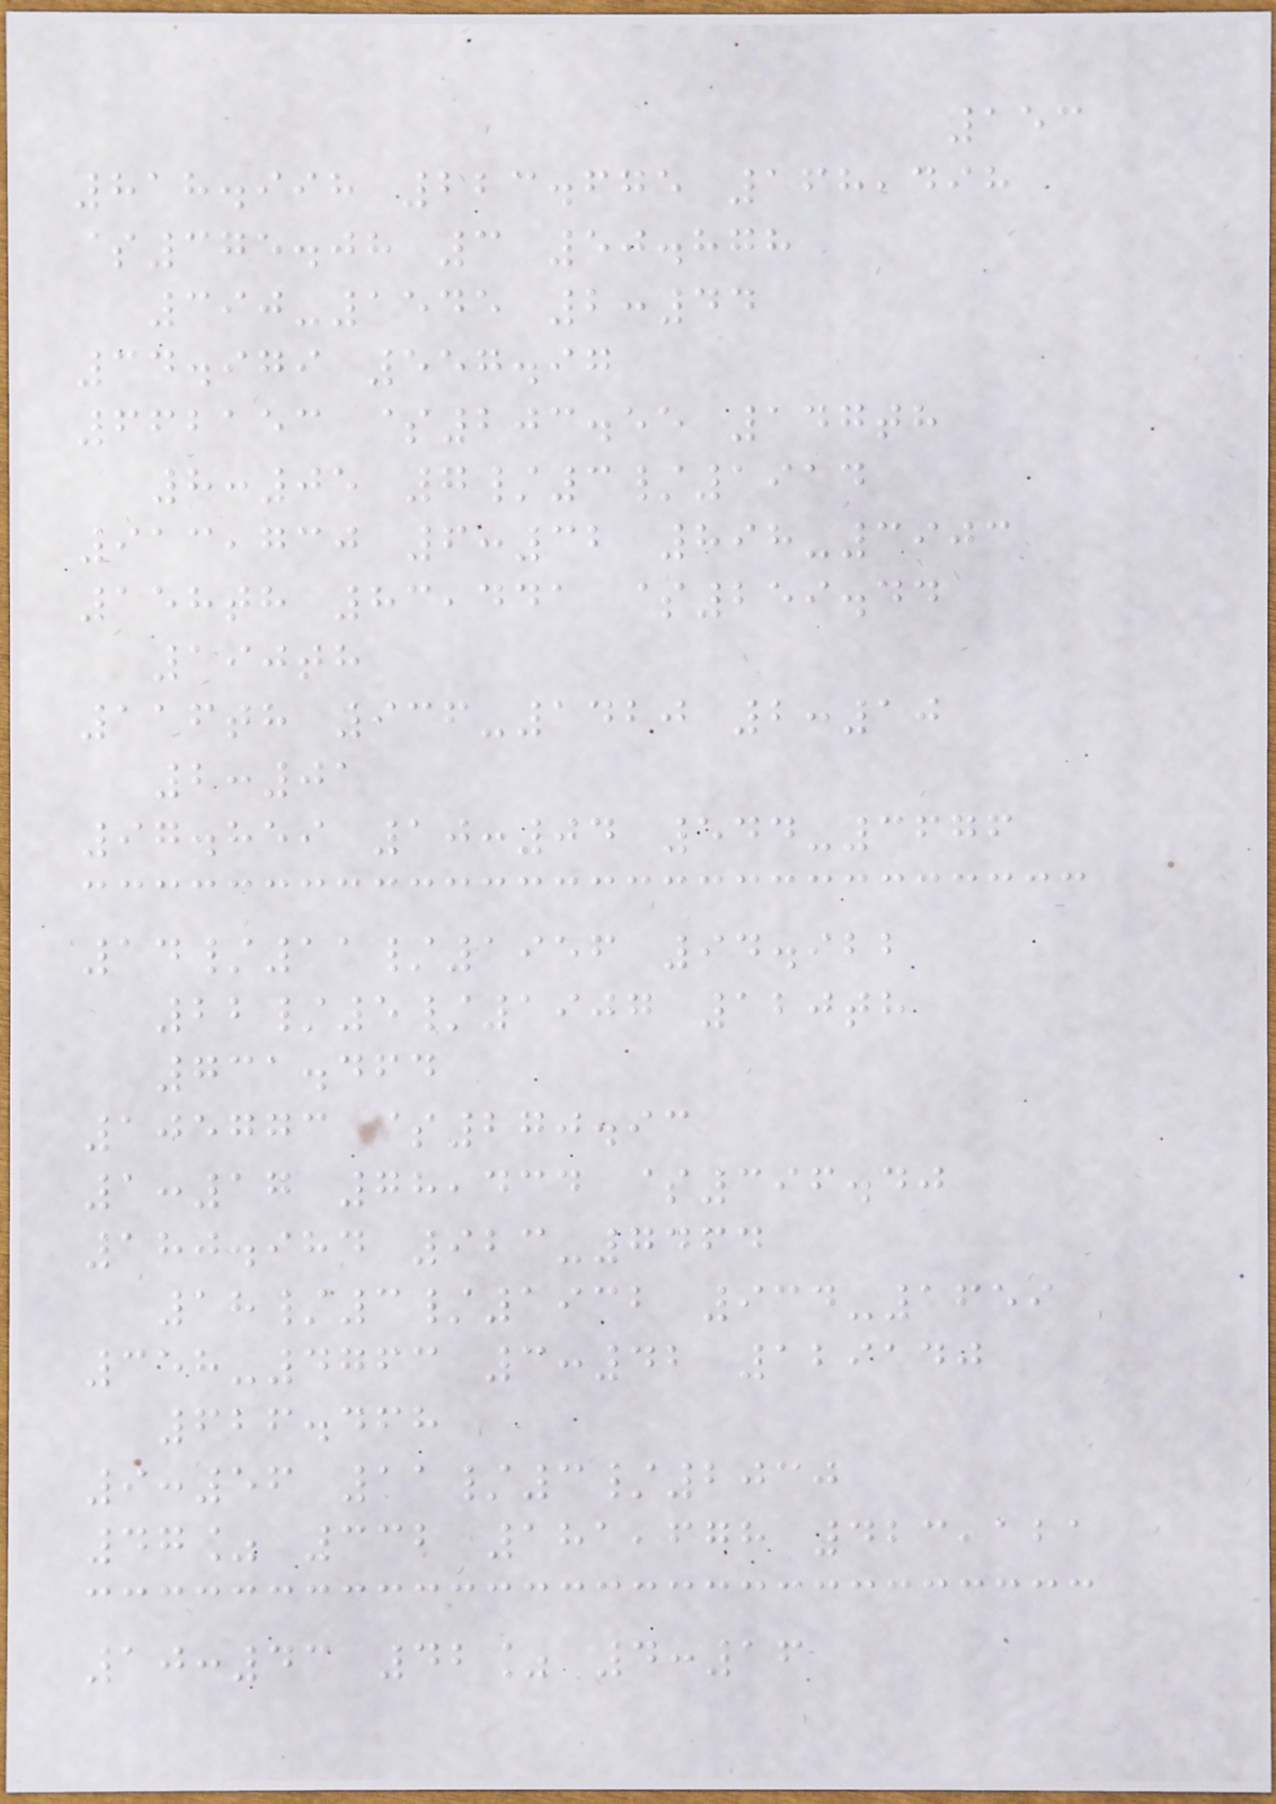153
818.998 223.675 168,498
$375.08 3 50.878
390-1545 2:44
34.979 557.97
662153 $203.55 147th
8:05 7/3/1914
913,730 6:32 898-3903
158th 83,441 $259.44
190th
116th 936-1420 2:10
2:01
97.859 10:04 544-3676
14/11/1956 94.922
22/5/1907 120th
731.464
105773 $270.93
1:17 78,434 $396.40
180.984 923-7464
18/3/1932 934-1659
358-4763 3:42 129140
626.468
9:56 11/3/2030
47% 332 181,678 423,121
10:43 42% 4:16
